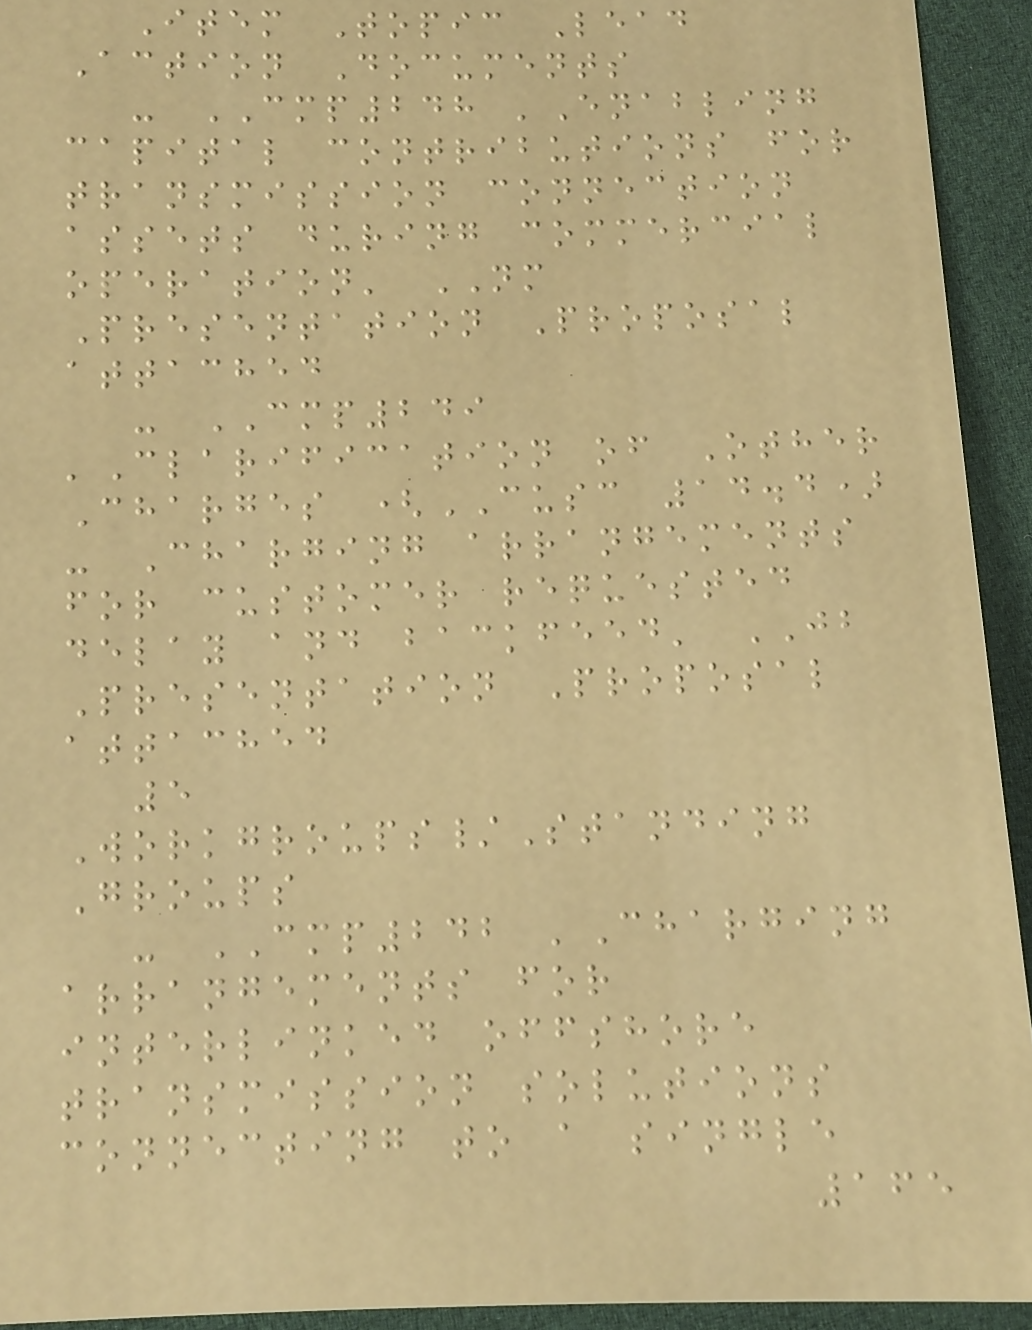Item Topic Lead
Action Documents
- CMP248 'Enabling
capital contributions for
transmission connection
assets during commercial
operation' NM
Presentation Proposal
attached
- CMP249
'Clarification of Other
Charges (CUSC 14.4)
- Charging arrangements
for customer requested
delay and backfeed' JB
Presentation Proposal
attached
5
Workgroups/Standing
Groups
- CMP242 'Charging
arrangements for
interlinked offshore
transmission solutions
connecting to a single
165
